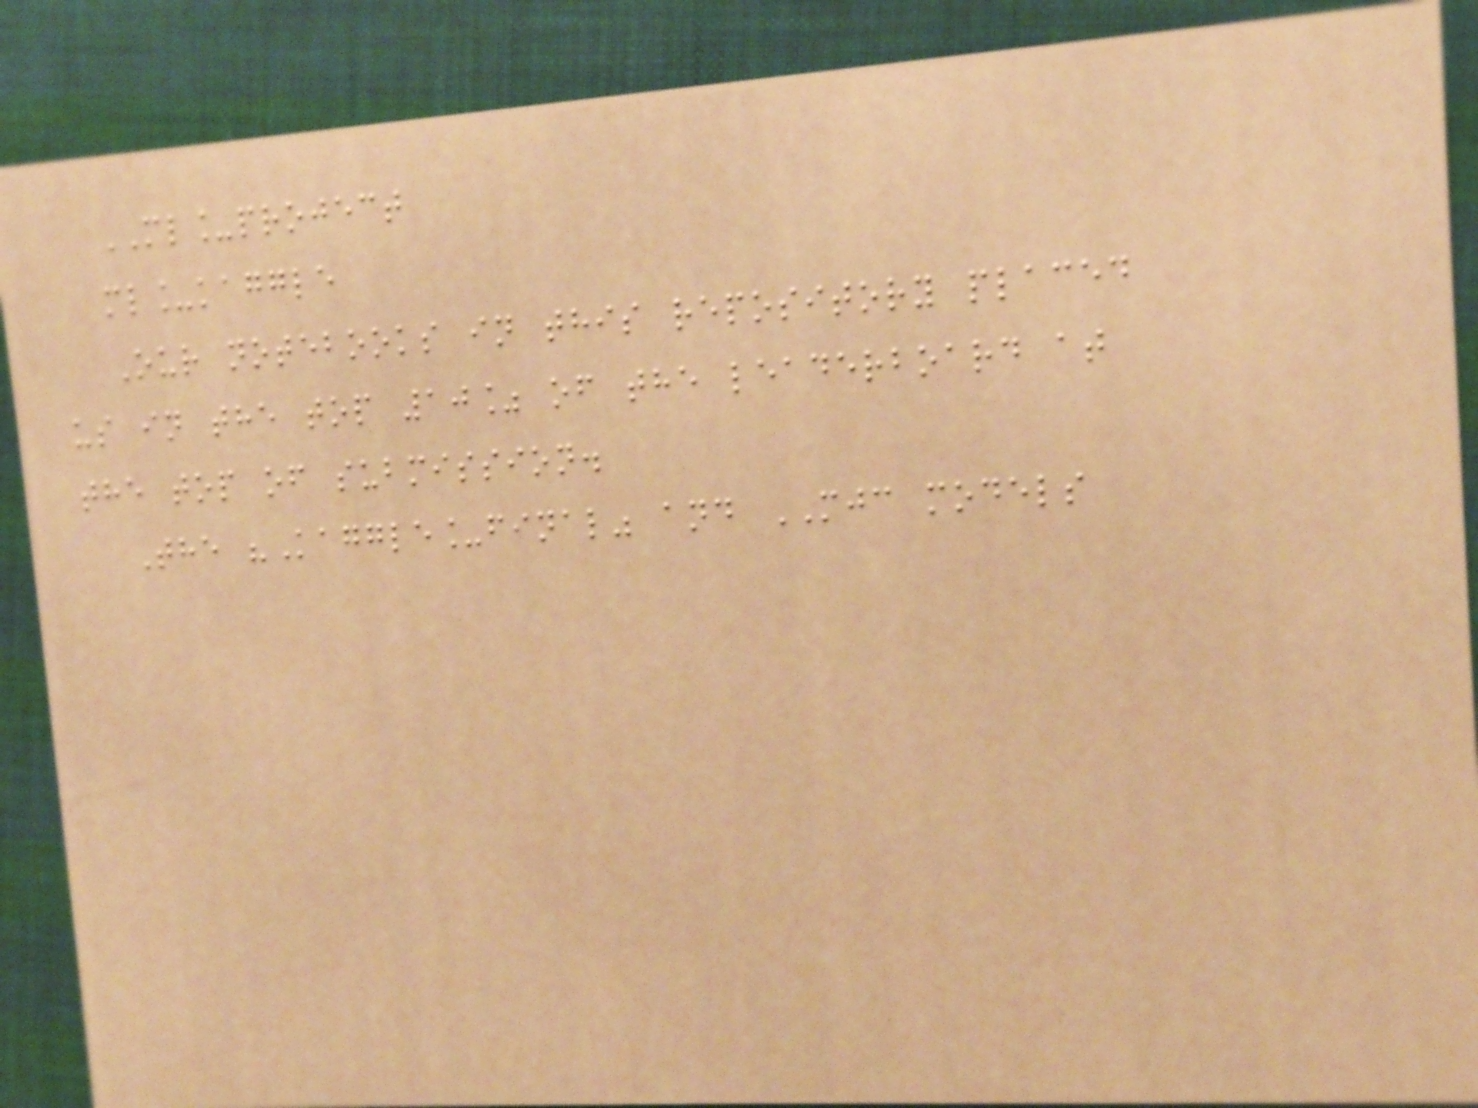ML_project
ml_kaggle
Our notebooks in this repository placed
us in the top 10% of the leaderboard at
the top of submission.
The "Kaggle_final" and MJC models
